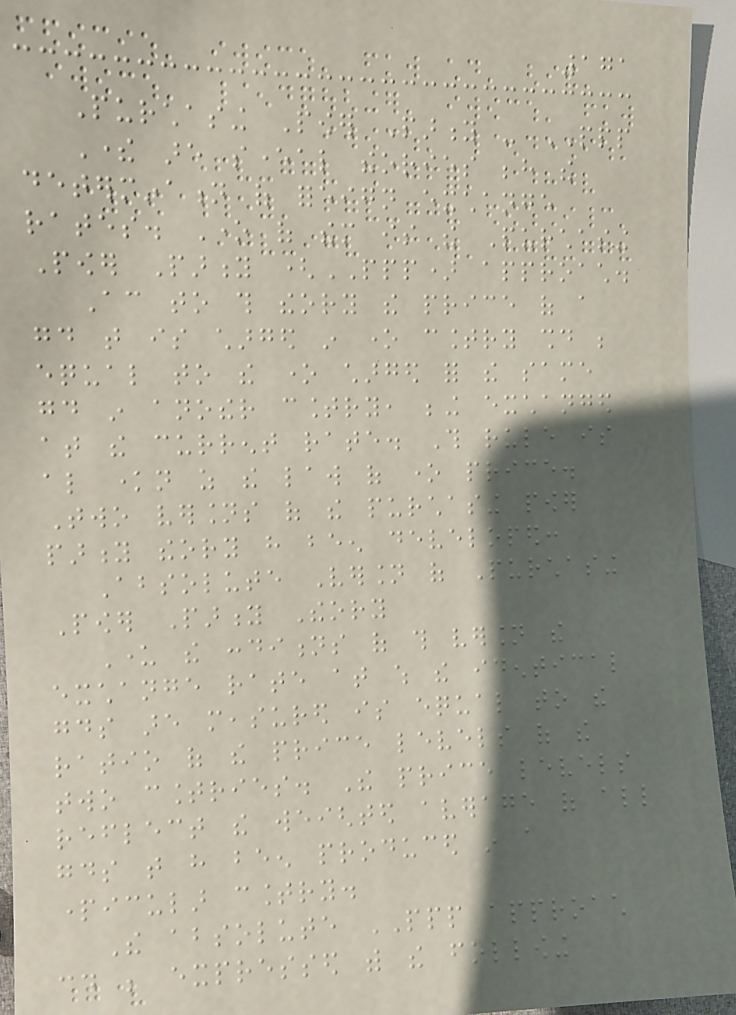171
Purchasing Power Parity - PPP
There are several theories behind the
determination of foreign exchange
rates. One of them is the Purchasing
Power Parity (PPP) approach.
According to this theory the price of a
good that is charged in one country should be
equal to the one charged for the same
good in another country, being exchanged
at the current rate. This rule is
also known as the law of one price.
Two versions of the purchasing power
parity theory have been developed:
Absolute Version of Purchasing
Power Parity Theory
Under the conditions of this version the
exchange rate at which the identical
goods are measured is equal to the
ratio of the price levels of the
two countries. The price levels
reflect the weighted average of all
goods that have been produced in a
particular country.
The absolute PPP approach
could be expressed with the following
